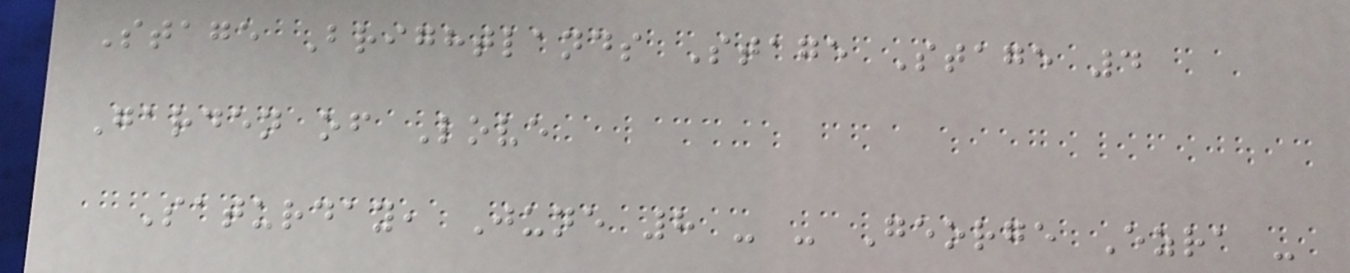Stage Brightlands Stage Stage 4
Garden of Love
Saturday, June 8 - - George Ezra -
